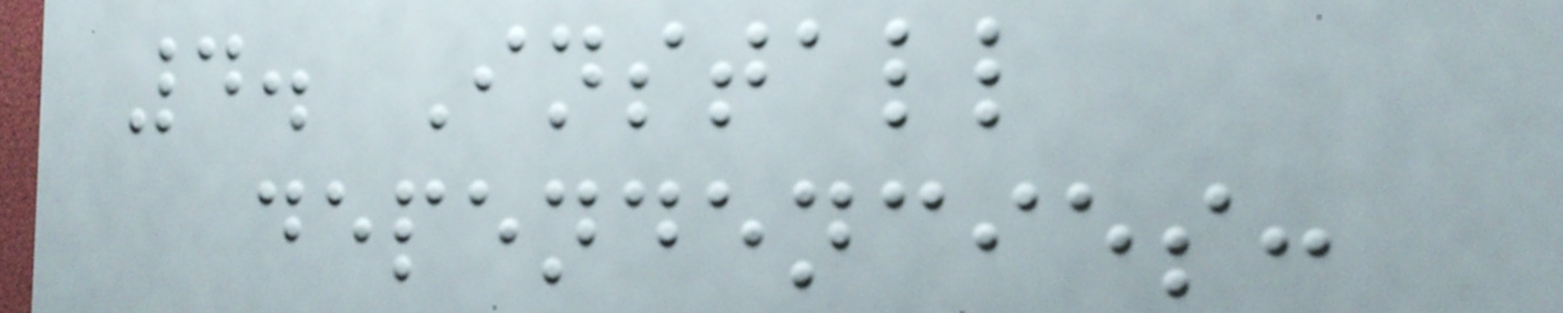4. Install
dependencies:
